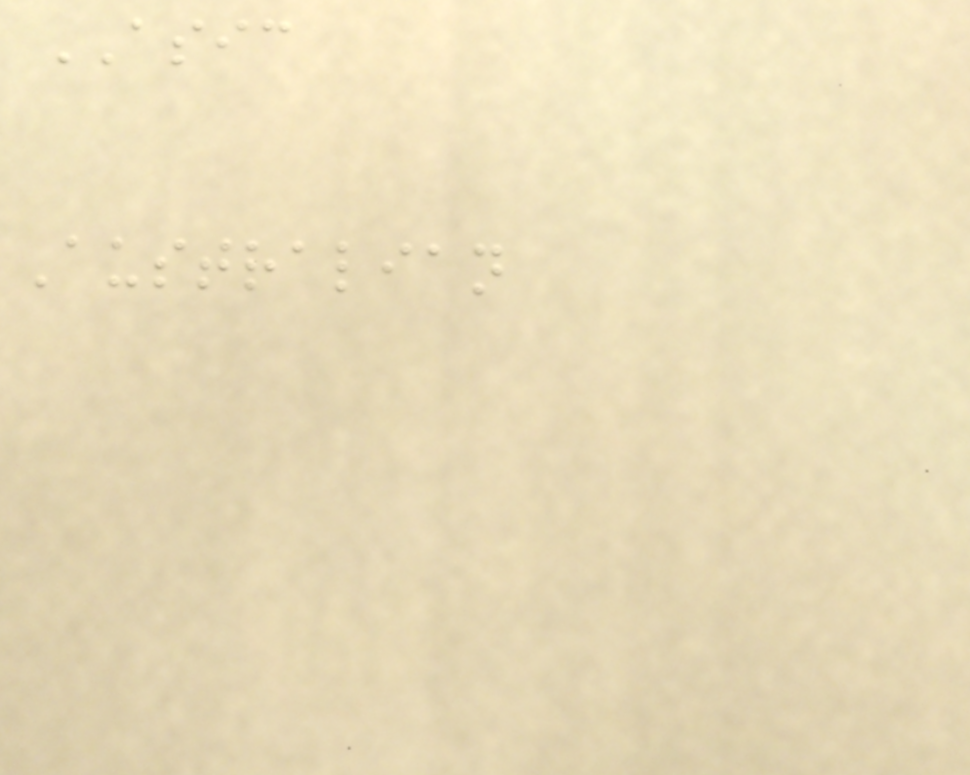ASIC
Australian
